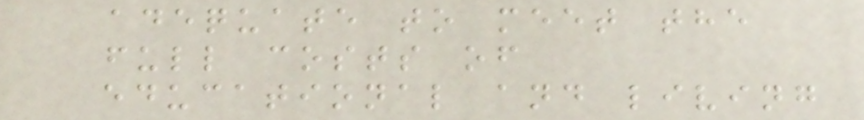adequate to meet the
full costs of
educational and living
